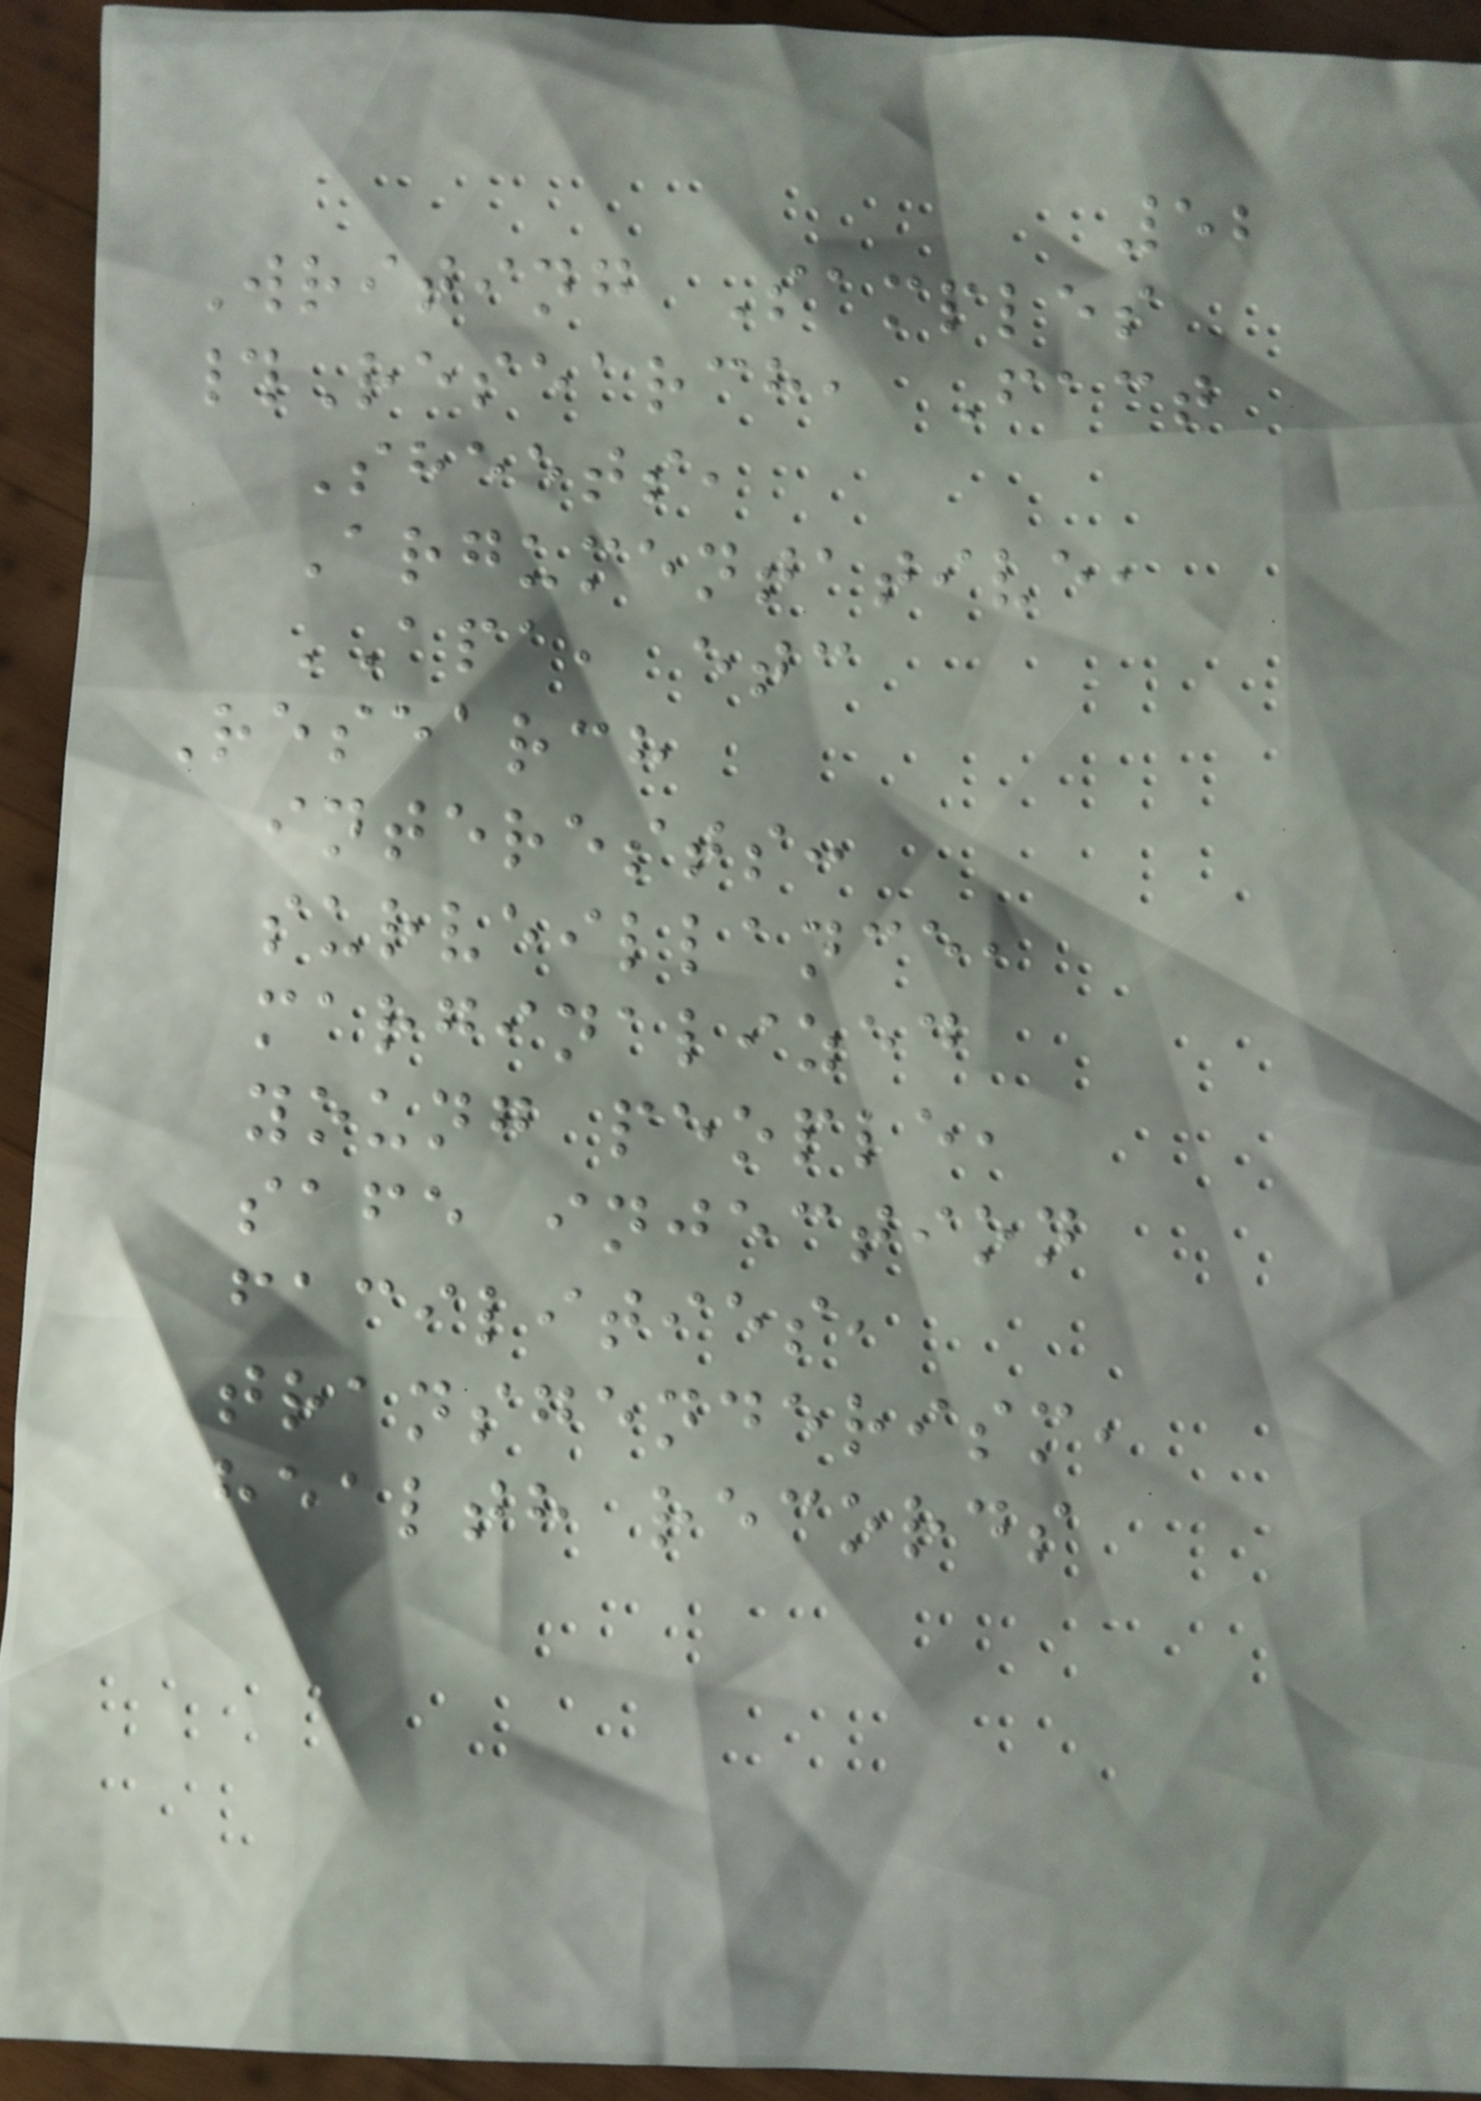52
Writing Samples
#Research, Fact
Sheets,
Argumentative,
APA, etc
Research
interests:
surveillance,
marginalized
young people,
safe injection
facilities,
transgenderism,
health records
